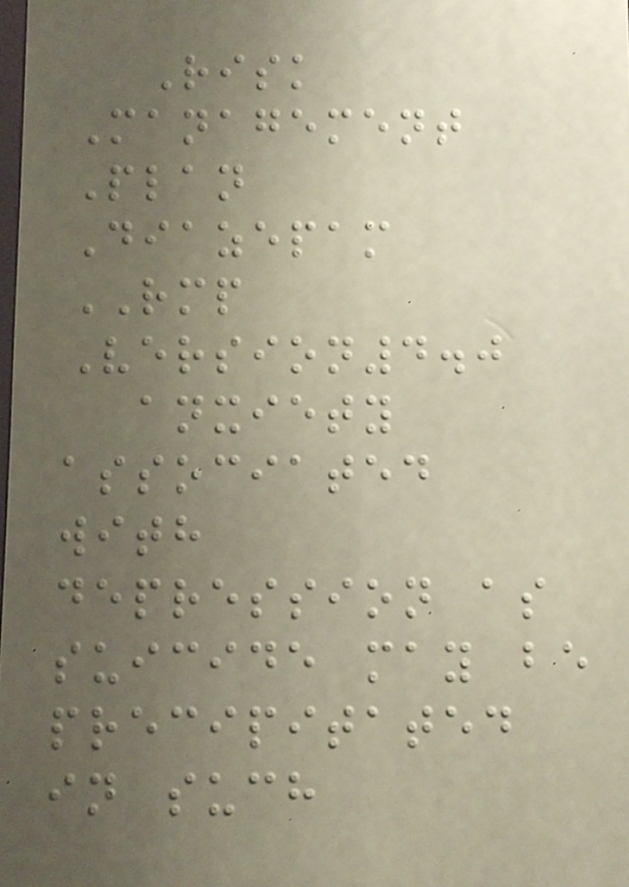Risk
Management
Plan
Diazepam
RMP
Version4.0
anxiety
associated
with
depression as
suicide may be
precipitated
in such
